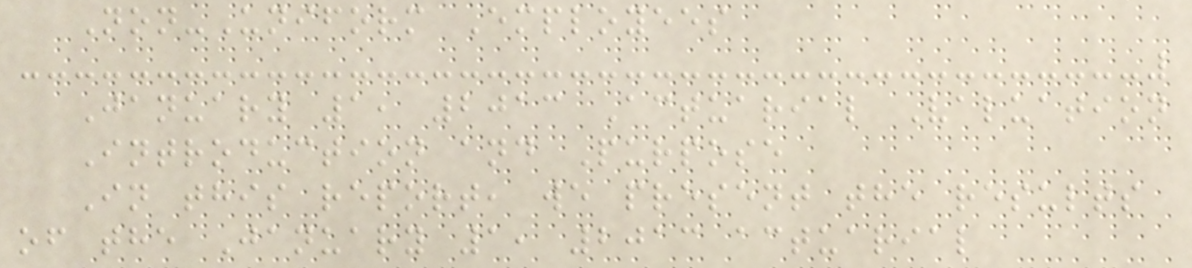Non-Uniform Employees
January 1, 2013 Actuarial Valuation
Introduction and Purpose
In this report, we present the results
of the January 1, 2013 actuarial
